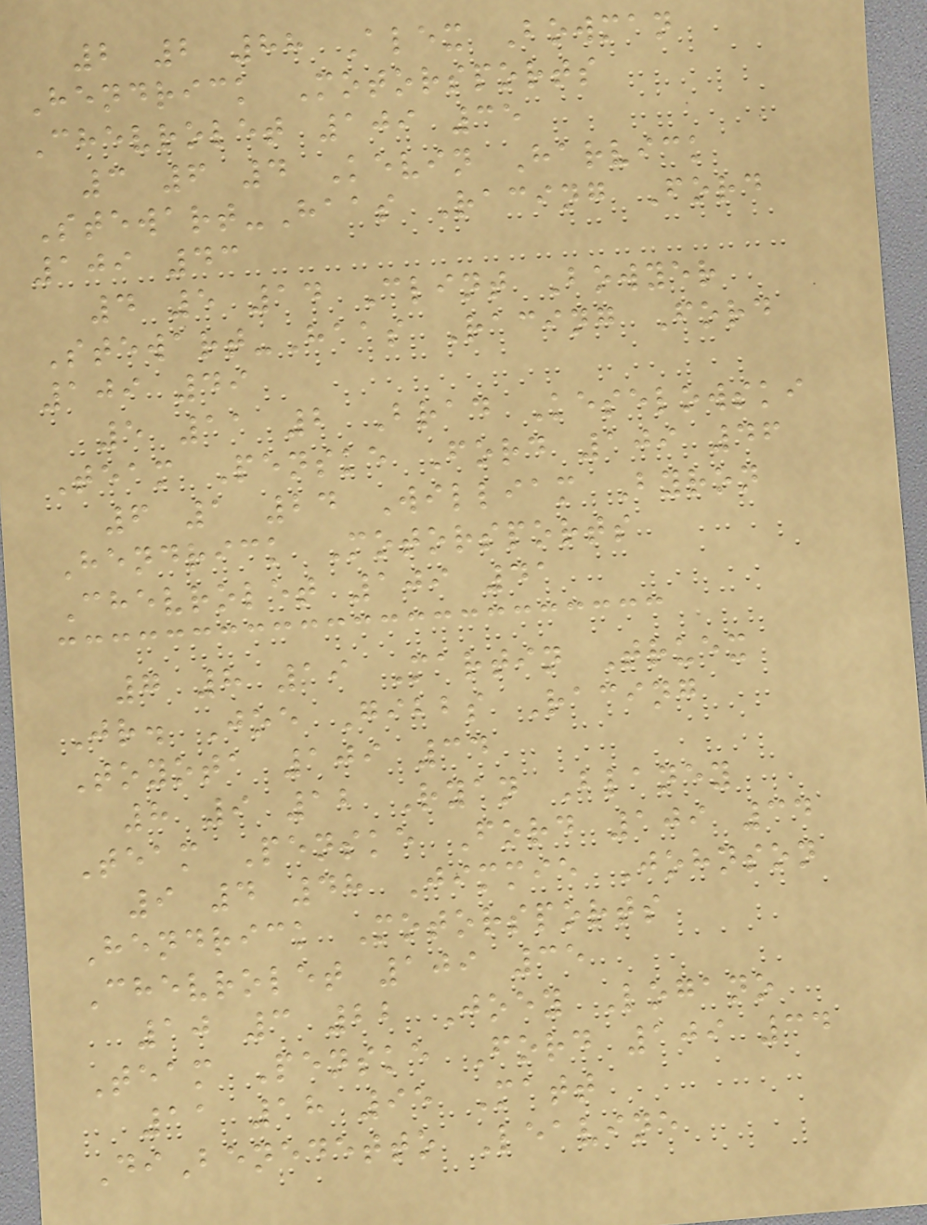2 2 88 Alex Bowman
Hendrick Motorsports
Chevrolet 109 35
3 6 4 Kevin Harvick
Stewart-Haas Racing Ford
109 43
4 5 14 Clint Bowyer
Stewart-Haas Racing Ford
109 49
5 11 2 Brad Keselowski
Team Penske Ford 109 46
6 1 24 William Byron
Hendrick Motorsports
Chevrolet 109 41
7 8 19 Martin Truex
Jr. Joe Gibbs Racing
Toyota 109 34
8 9 12 Ryan Blaney
Team Penske Ford 109 34
9 4 48 Jimmie Johnson
Hendrick Motorsports
Chevrolet 109 35
10 3 22 Joey Logano
Team Penske Ford 109 34
11 18 95 Matt
DiBenedetto Leavine
